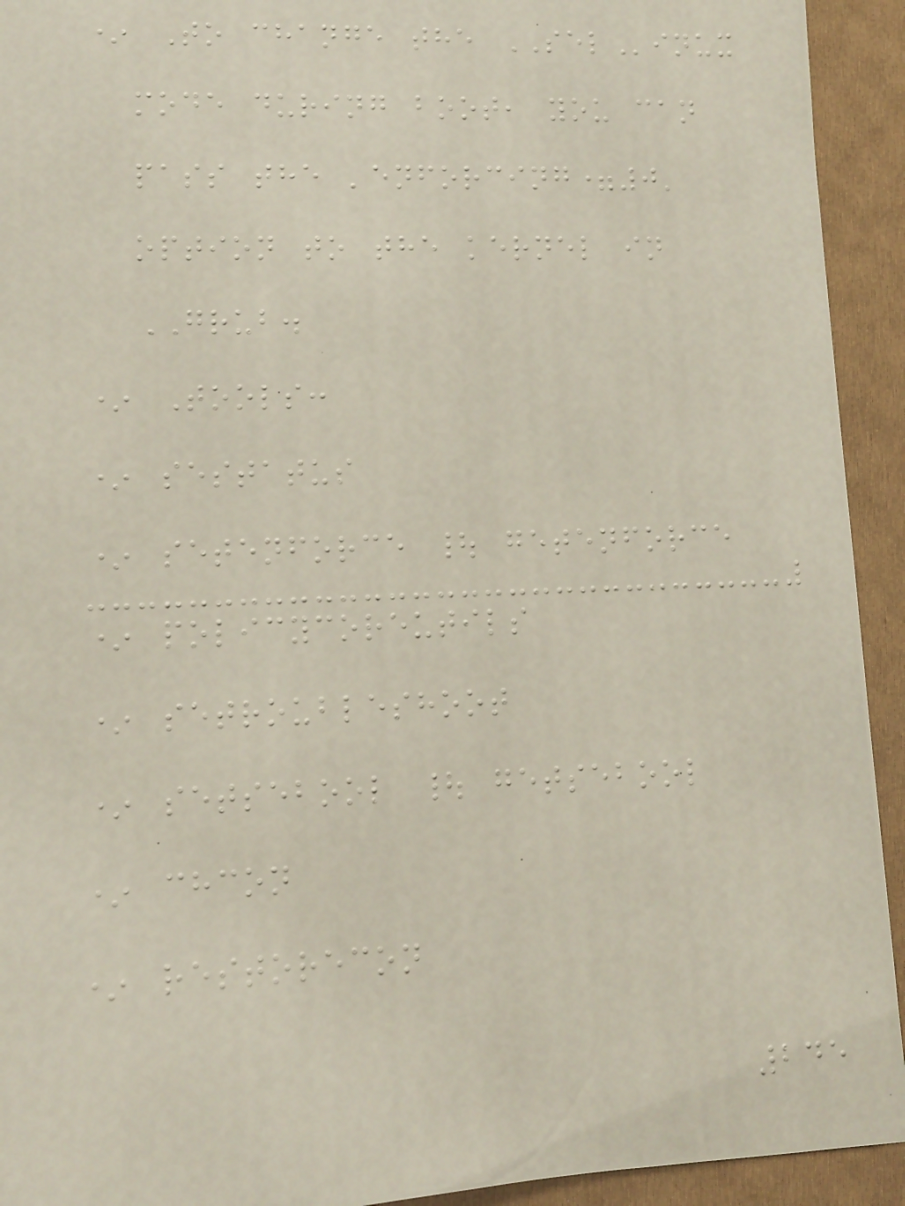* To change the SELinux
mode during boot, you can
pass the 'enforcing=0'
option to the kernel in
GRUB.
* Tools:
* sestatus
* setenforce | getenforce
* policycoreutils
* setroubleshoot
* setsebool | getsebool
* chcon
* restorecon
245
